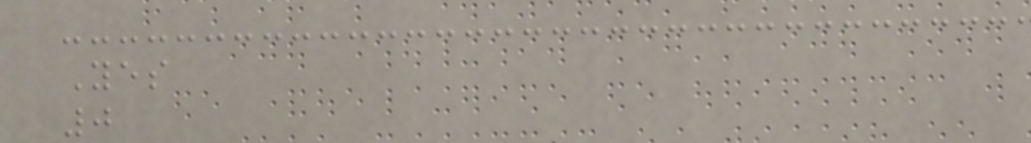Yes
0
